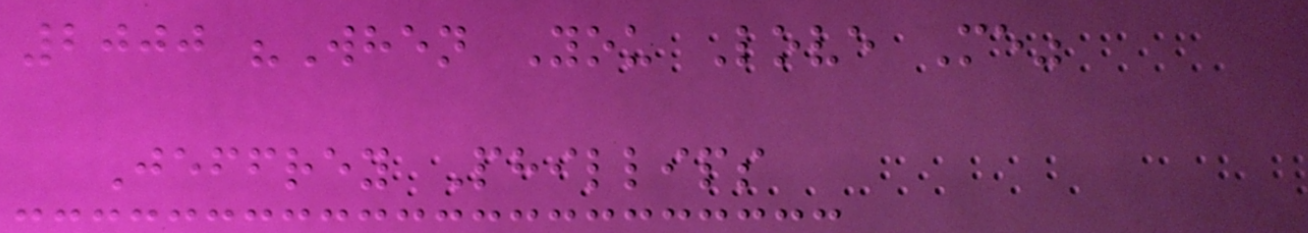2000 "When You Love Me"
Jeffrey Phillips
